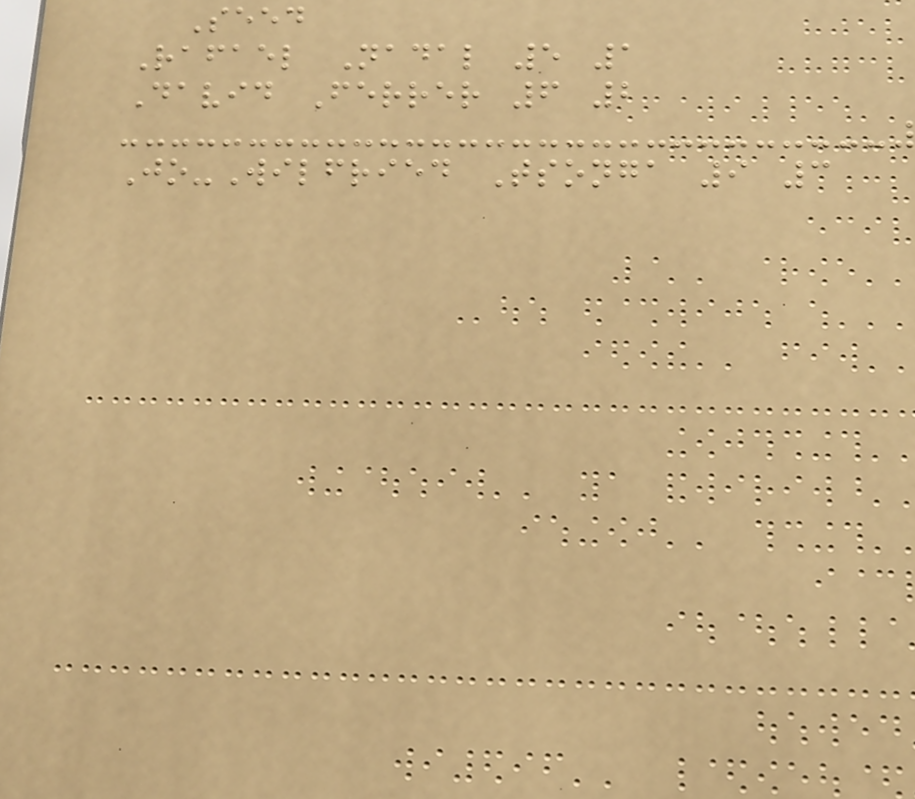Seed
Rafael Nadal 5 1
David Ferrer 6 2
Jo-Wilfried Tsonga 9 3
